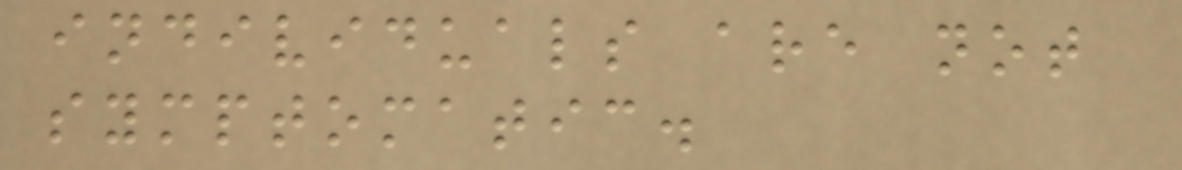individuals are not
symptomatic.
